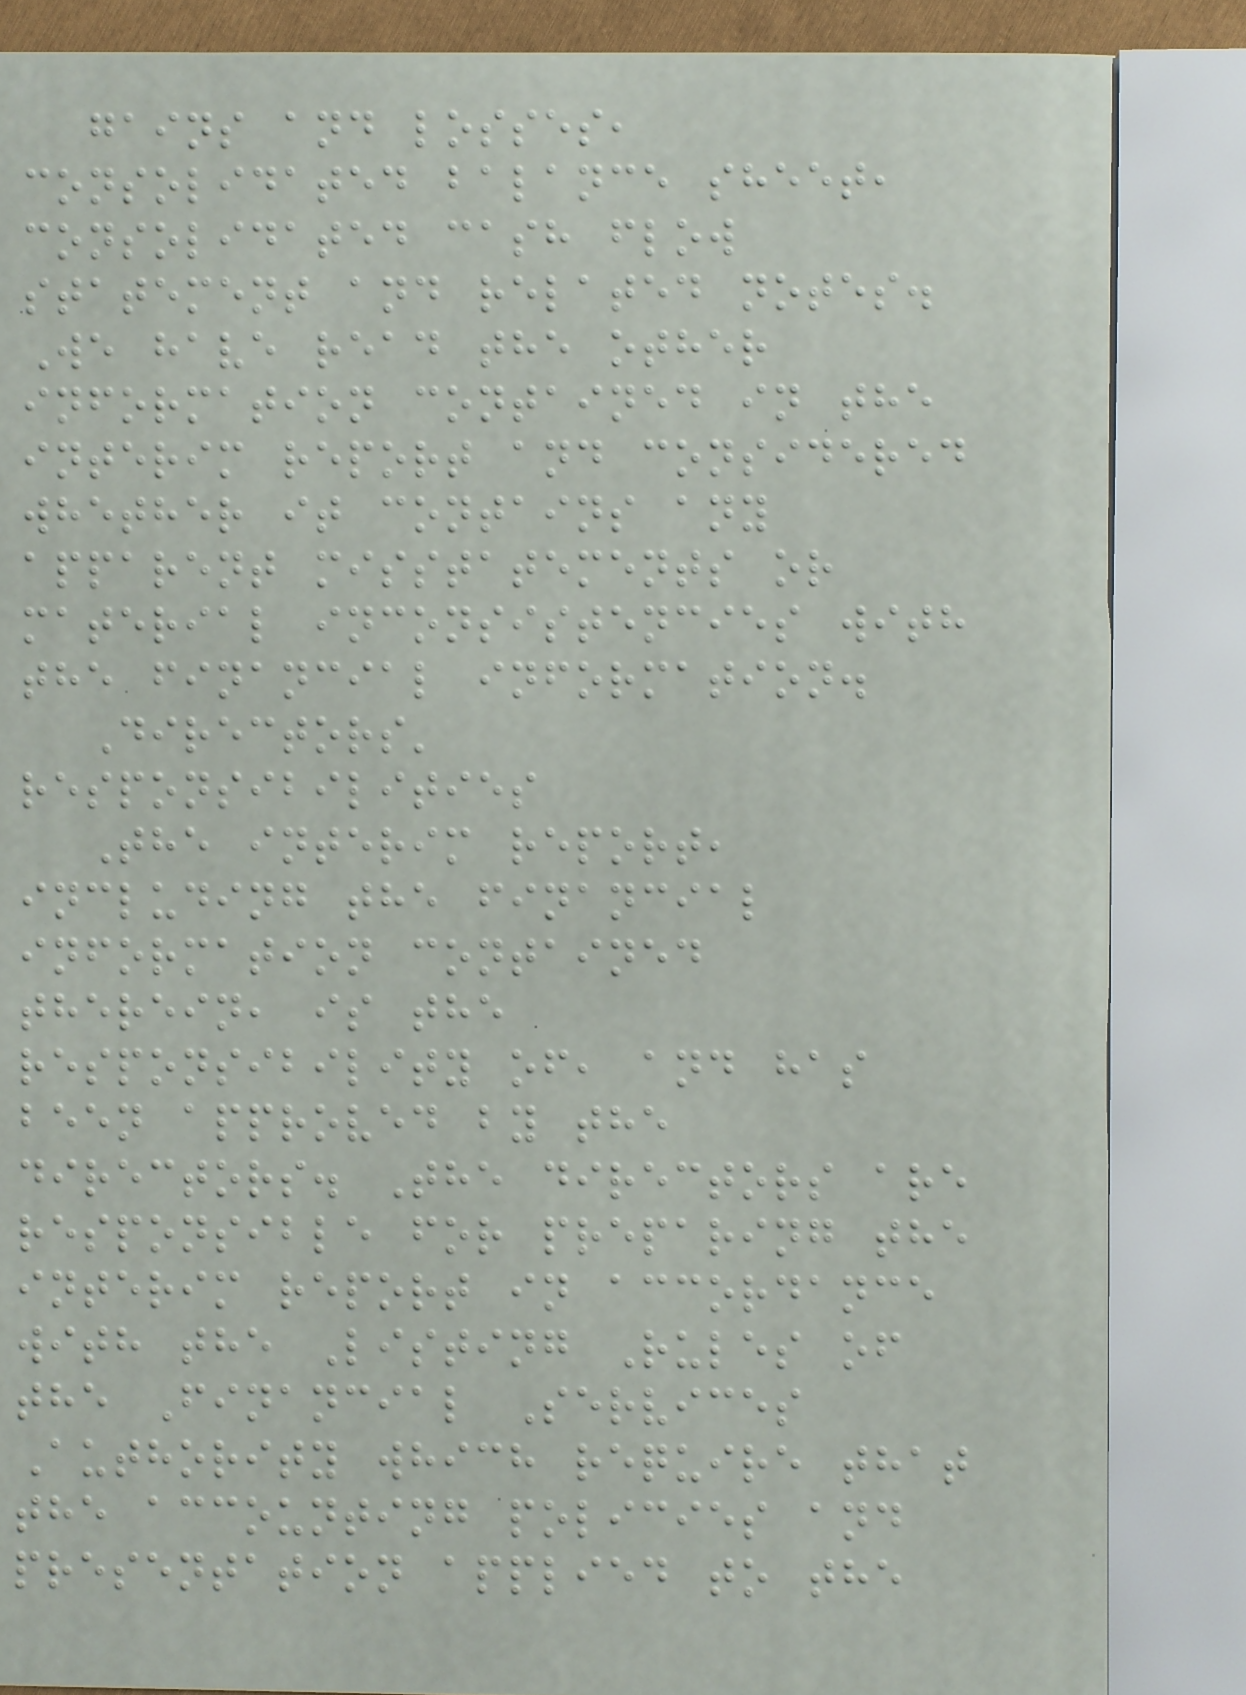gains and losses,
consolidated balance sheet,
consolidated cash flow
statement and related notes.
We have read the other
information contained in the
interim report and considered
whether it contains any
apparent misstatements or
material inconsistencies with
the financial information.
Directors'
responsibilities
The interim report,
including the financial
information contained
therein, is the
responsibility of, and has
been approved by the
directors. The directors are
responsible for preparing the
interim report in accordance
with the Listing Rules of
the Financial Services
Authority which require that
the accounting policies and
presentation applied to the
